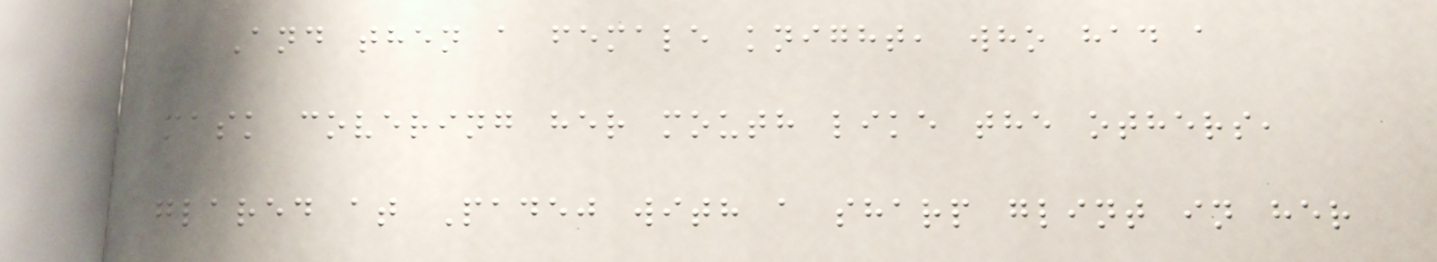And then a female knight, who had a
mask covering her mouth like the others,
glared at Padej with a sharp glint in her
